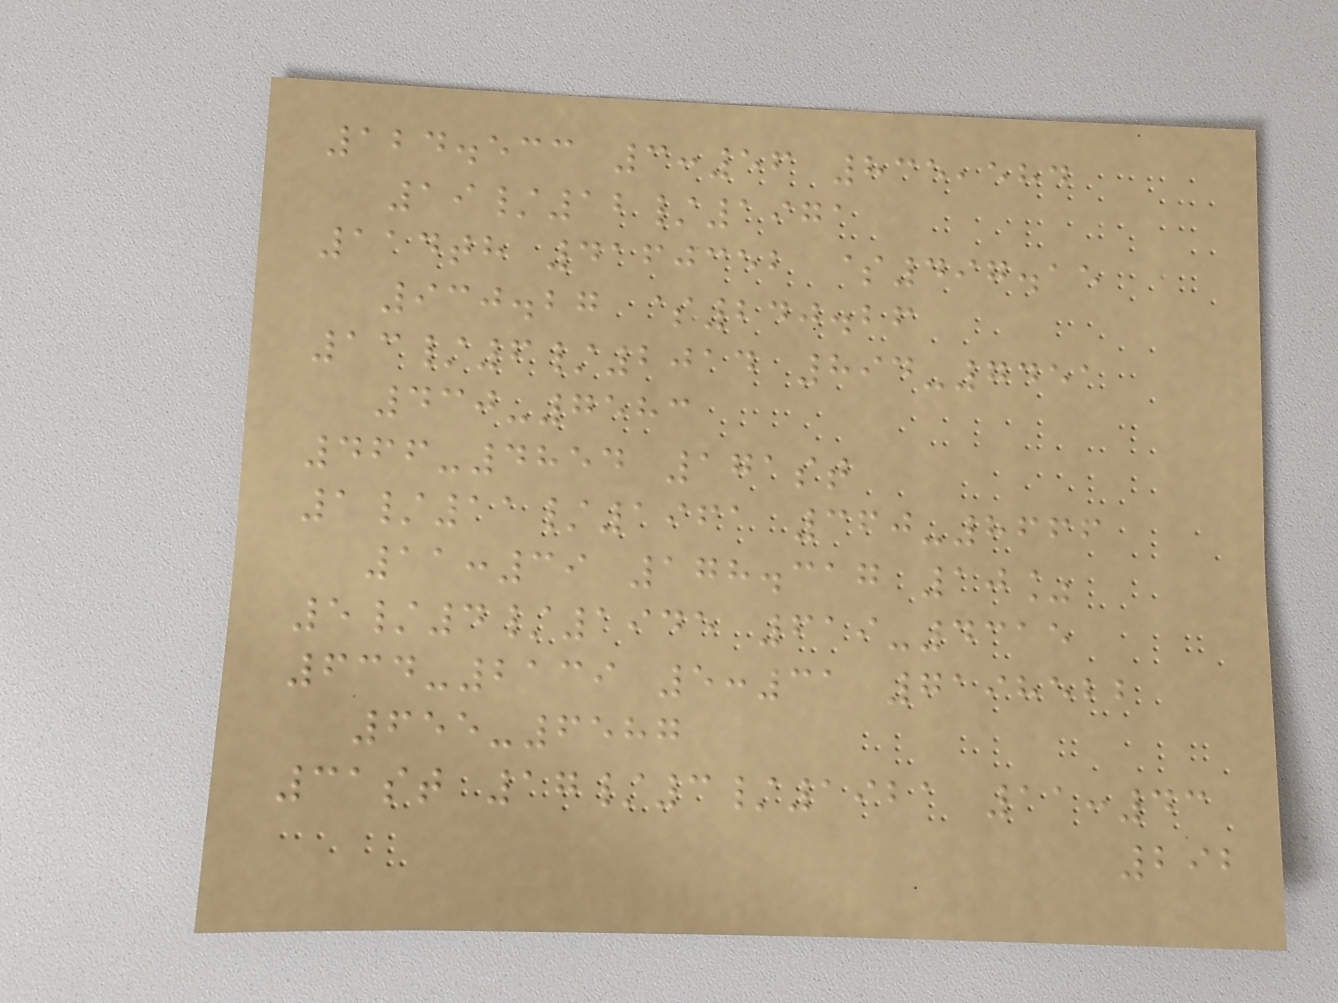124.533 3:56 835,584
19/12/1971
114th 4160352 $497.15
930.27 $240.26
13/6/2014 894-7451
430-7583
466-4854 171st
1/11/1961 360-8666
11:39 178.317 10%
5/4/1945 619-4315
634-2139 5:31 7198522
655-6587
31st 17/3/1921 11:43
292
